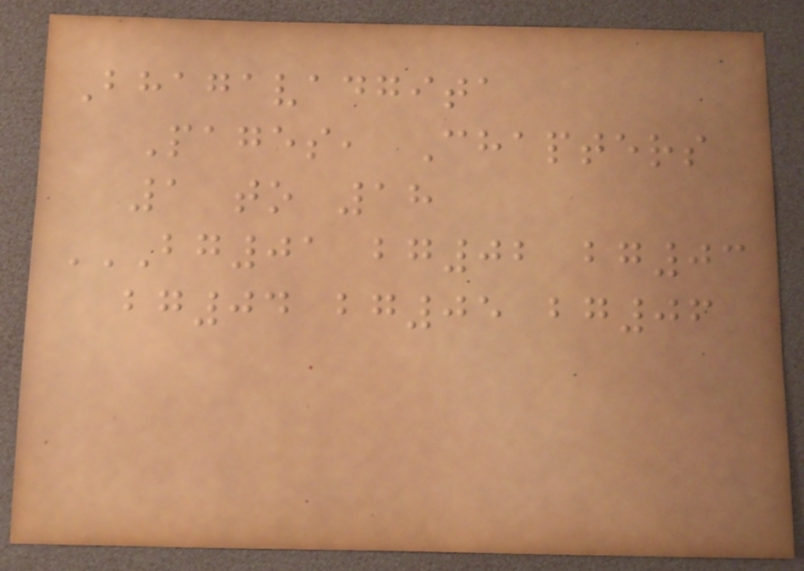Bhagavadgita
Pages, Chapters
1 to 18
BG01 BG02 BG03
BG04 BG05 BG06
